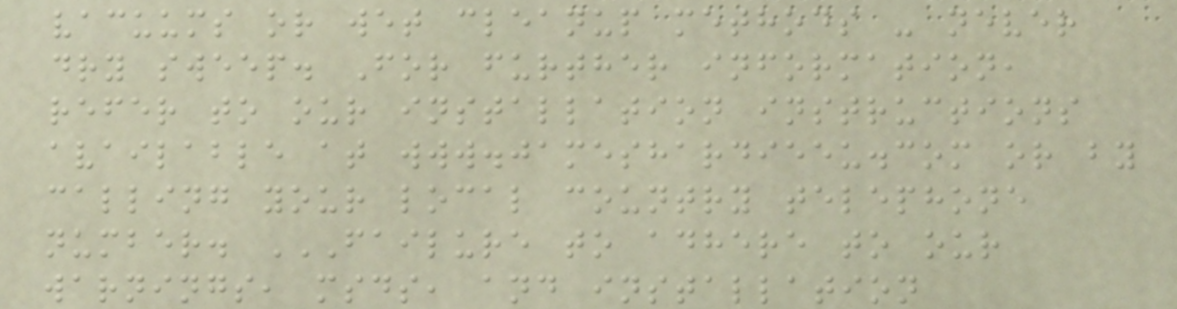vacuums or wet cleanup methods - never
dry sweep. For further information,
refer to our installation instructions
available at www.jameshardieeu.com or by
calling your local country telephone
number. FAILURE TO ADHERE TO OUR
WARNINGS, MSDS, AND INSTALLATION
